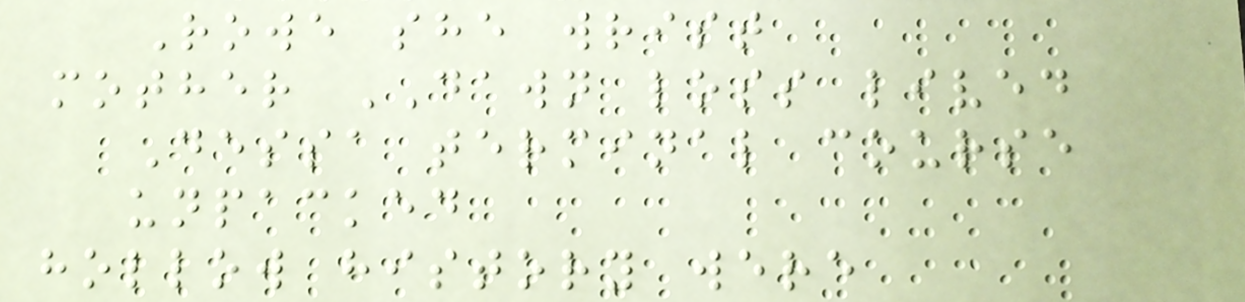Rowe she wrist
mother DAWN loss lived
Dessa terminal course
unpacked
hollow history were
